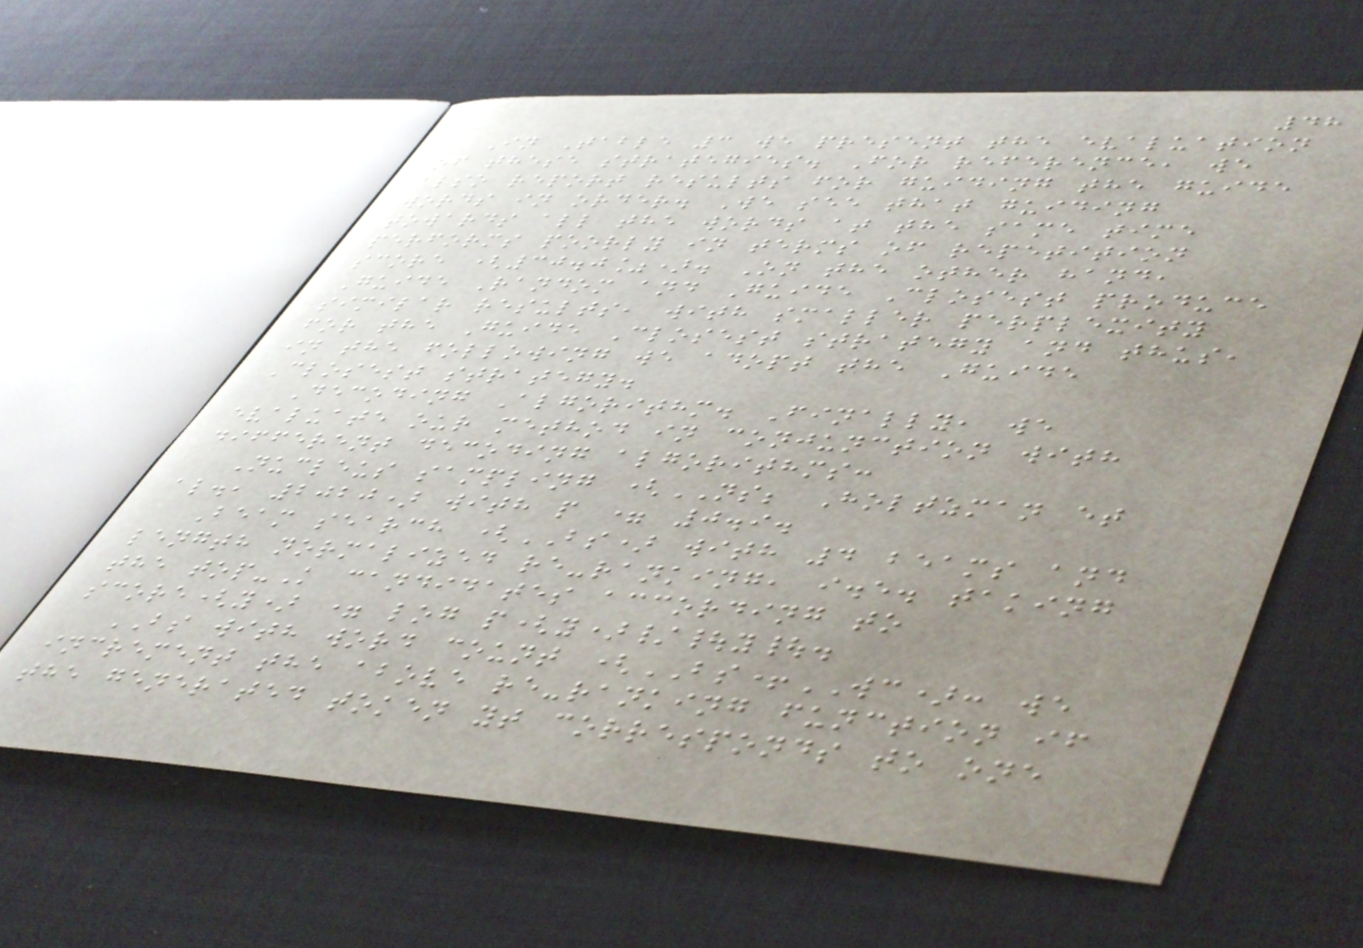48
In Table 3 we present the evaluation
of these strategies. For reference, we
also report results for guiding the guide
words in order. We see that guiding
towards all the words at the same time
performs poorly in terms of repetition
score (30.0%). On the other hand,
Guide Random and Guide Closest produce
similar results, with smaller perplexity
for the Guide Closest strategy and thus,
in the following we adopt the Guide
Closest strategy.
Decoding Algorithm. Finally, we
evaluate our method in conjunction with
different decoding algorithms:
Nucleus sampling (NS; Holtzman et
al., 2020) with p = 0.9.
Beam search (BS) with 4 beams and
length normalized re-ranking, i.e. taking
the top-K candidates according to
score(y) = log p(y)/|y|.
BS with word count (BS+WC): we
increment the above re-ranking function if
the generated token yt corresponds to one
